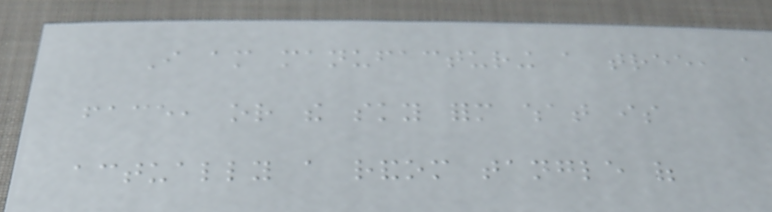I am manufacturing a tree, a
face, or the sky form what is
actually a random tangle of
